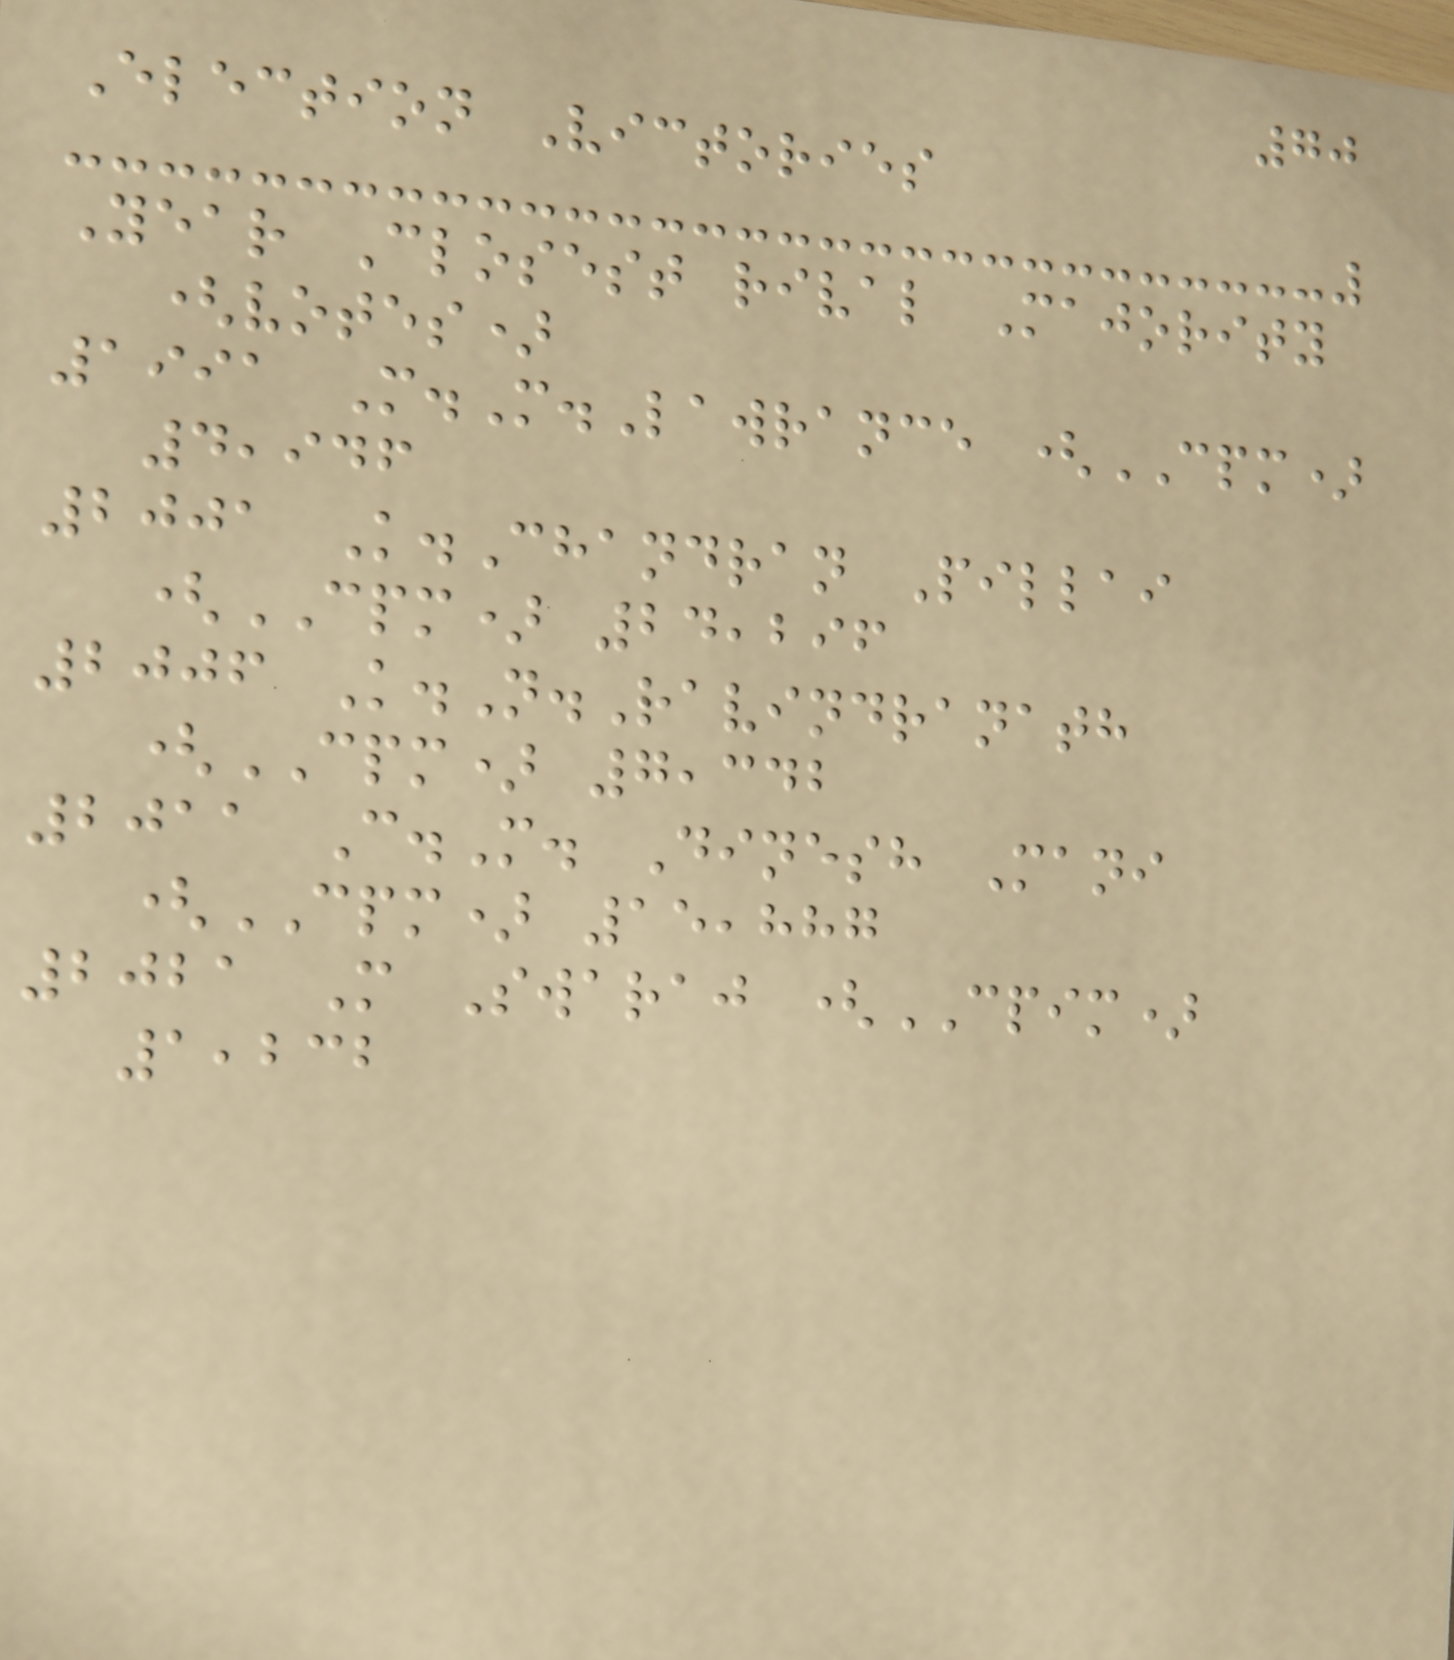70
Election Victories
Year Closest rival Majority
(votes)
1991 M.M.Lawrance (CPM)
4,946
2001 K.Chandran Pillai
(CPM) 24,296
2006 K.N.Ravindranath
(CPM) 7,342
2011 C.M. Dinesh Mani
(CPM) 15,887
2021 M Swaraj (CPIM)
1,232
